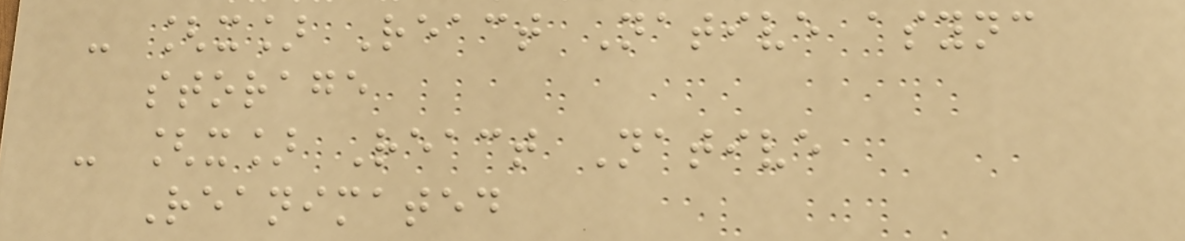- [x] React Native async
storage
- [x] React Native
Reanimated
